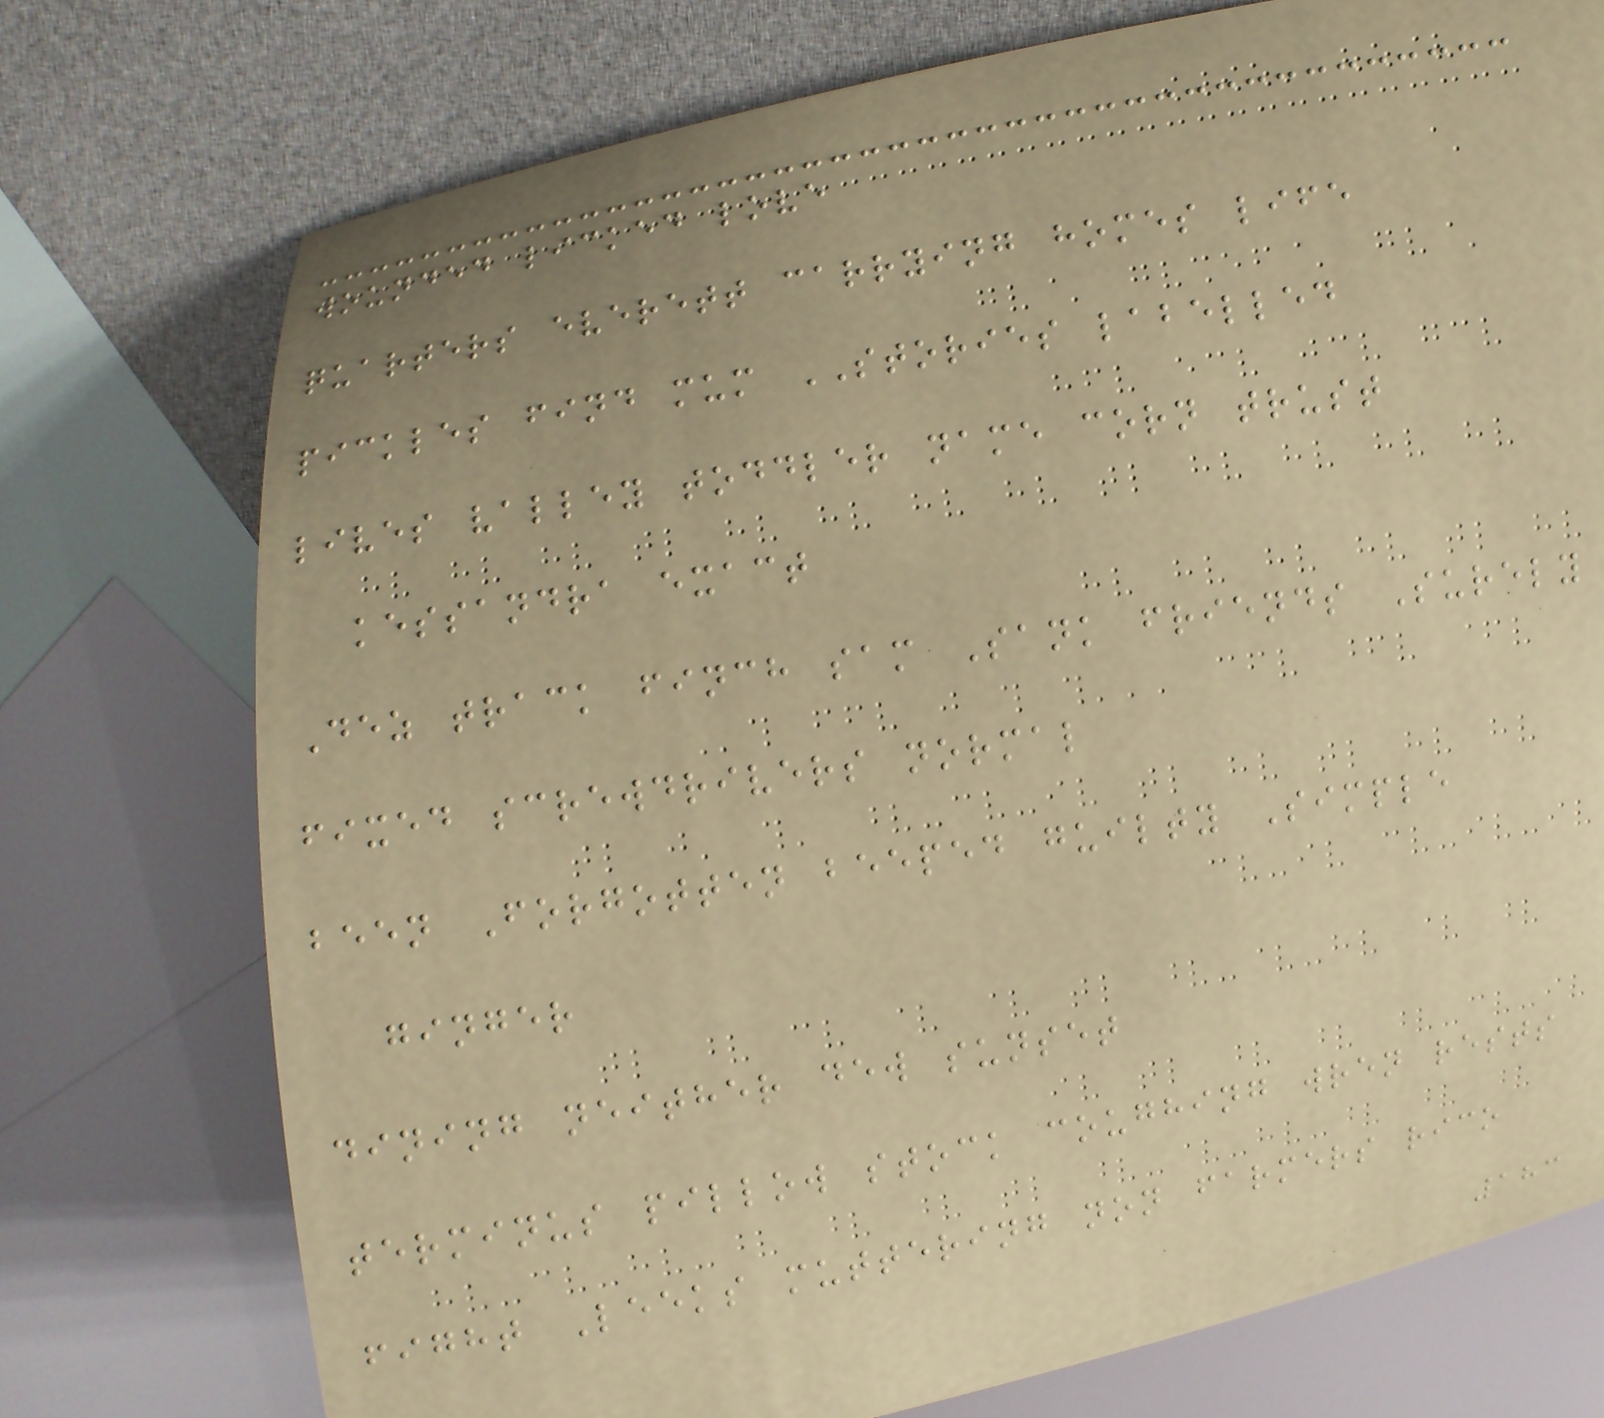wounded licked love
quarters everett carrying homes life
pickles find mum STORIES labelled
lives valley toddler name corn trust
kessandra exact
Dez track finch sam Sank friends Surely
fixed screwdrivers normal
been Forgotten beeped guilty Simple
ginger
dining neither dew sunset
terminus pillow stock coughing wren rests
fight Leeks muttering non farmers rico
183
